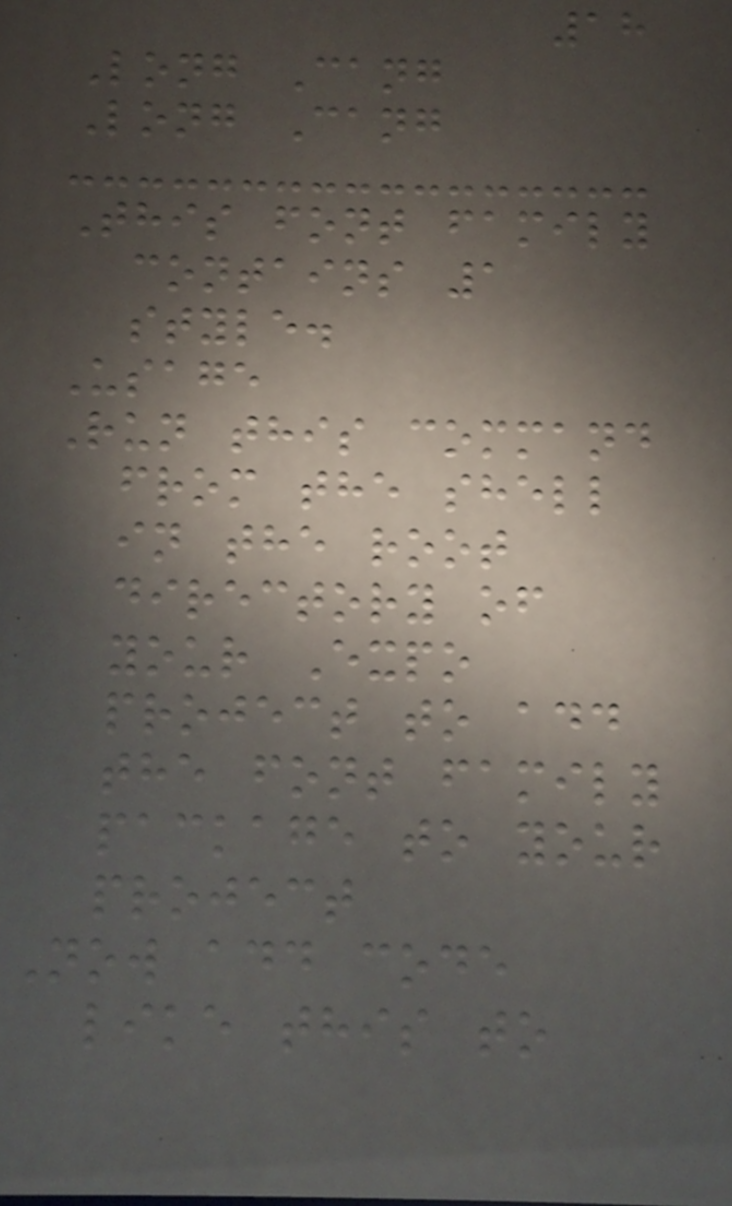18
Long Cang
Long Cang
This font family
contains 1
style.
Usage
Run this command
from the shell
in the root
directory of
your Expo
project to add
the font family
package to your
project
Now add code
like this to
